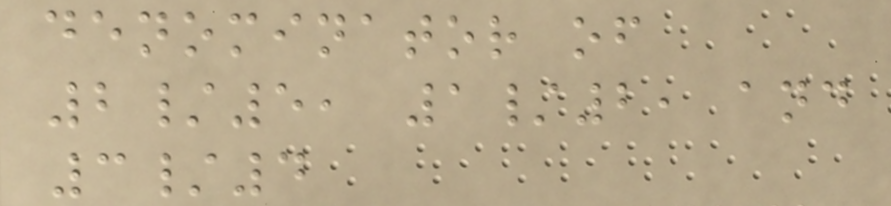denominator of
2/5, 1/2, and
3/4
